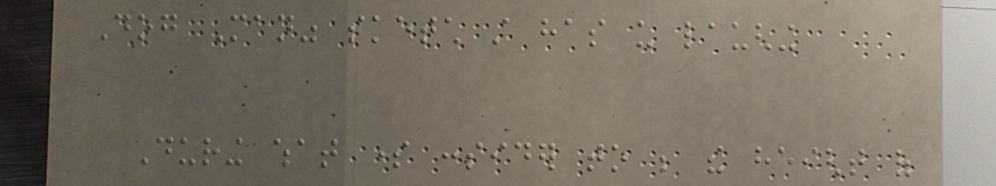Dog Man" sketch still has us laughing
During what some consider to be the height of
